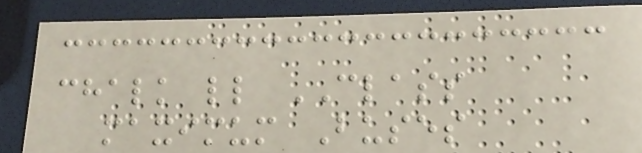chalk ll CLASS
maximum Buses
